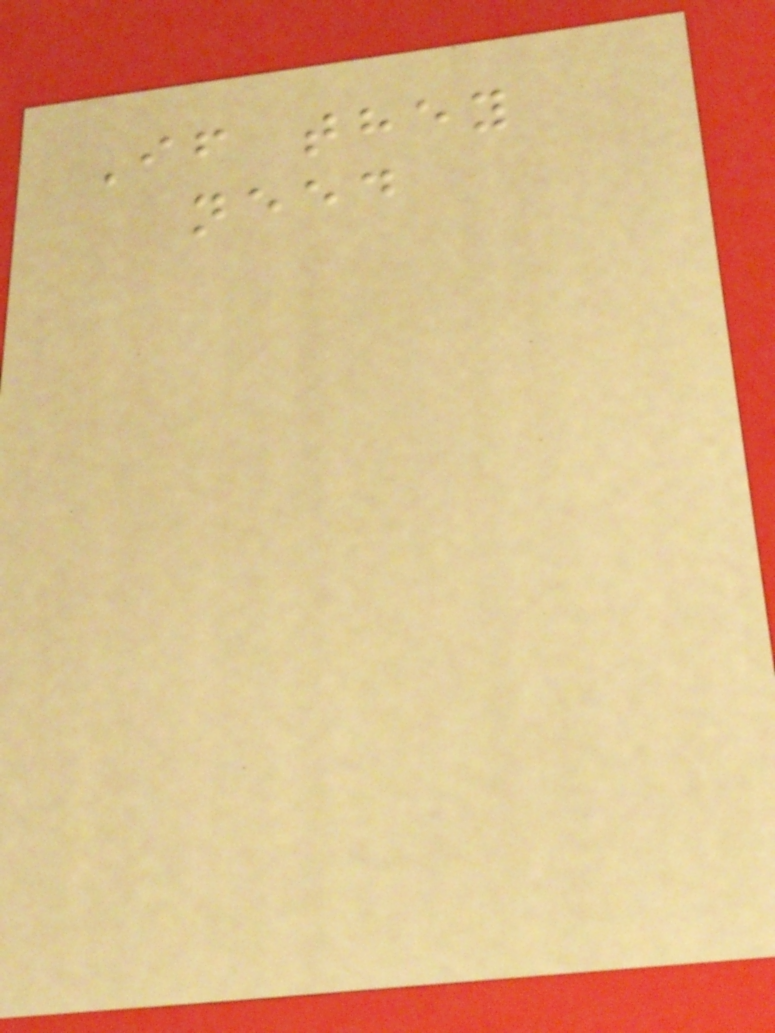If they
need
